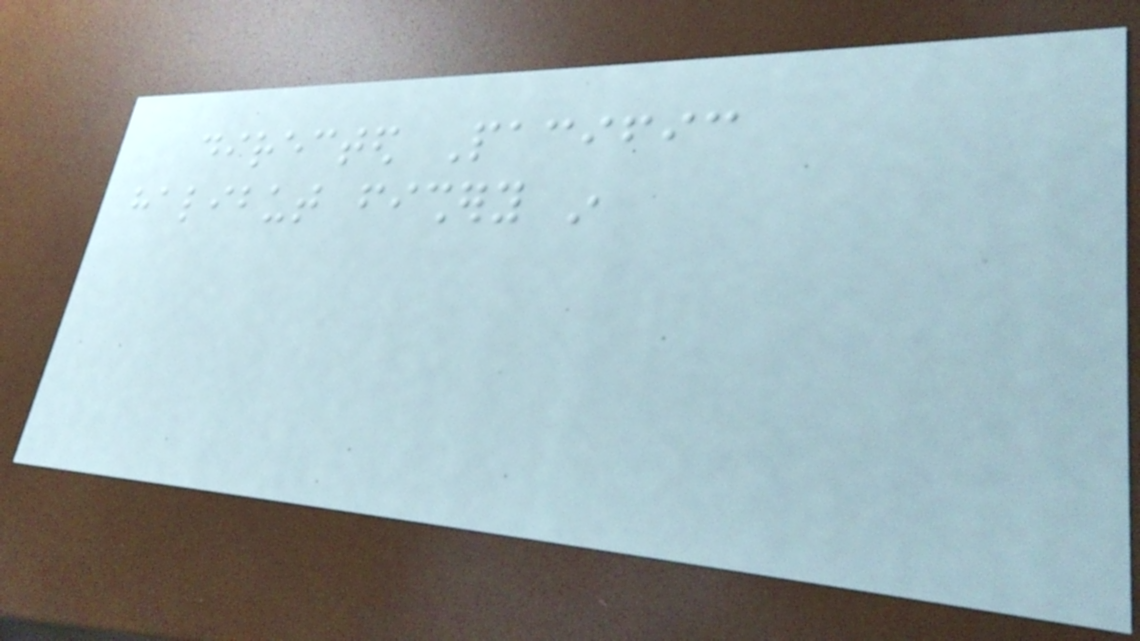directed Pacific
halibut fishery in
